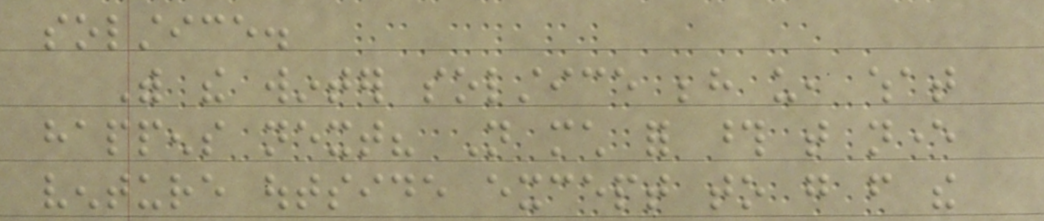solstice.
With the winter solstice behind us, what
happens next? Not much for those that never
venture outside except to go from the
